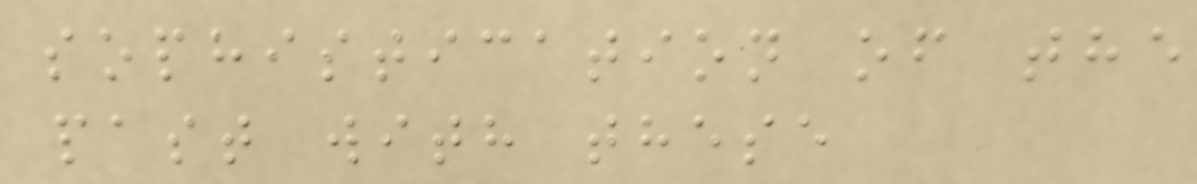sophistication of the
past with these
